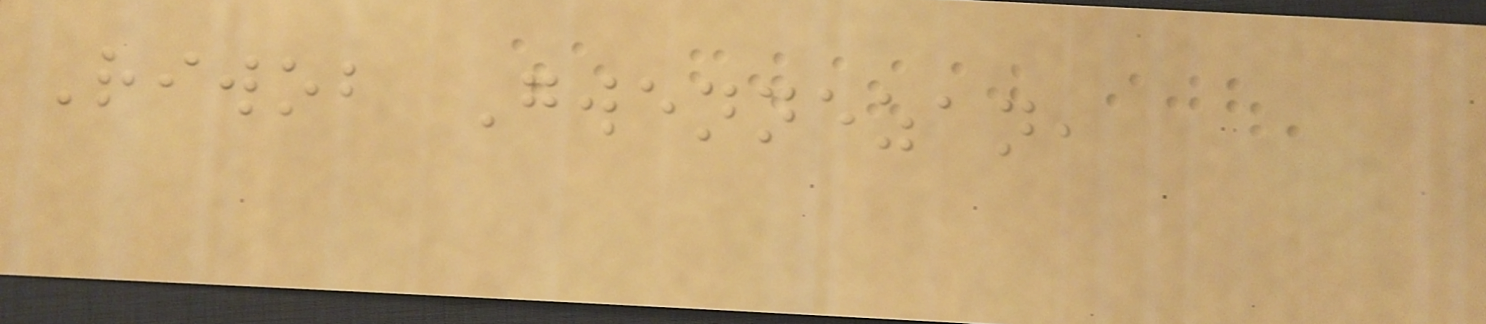Riwob Gwennezan,
